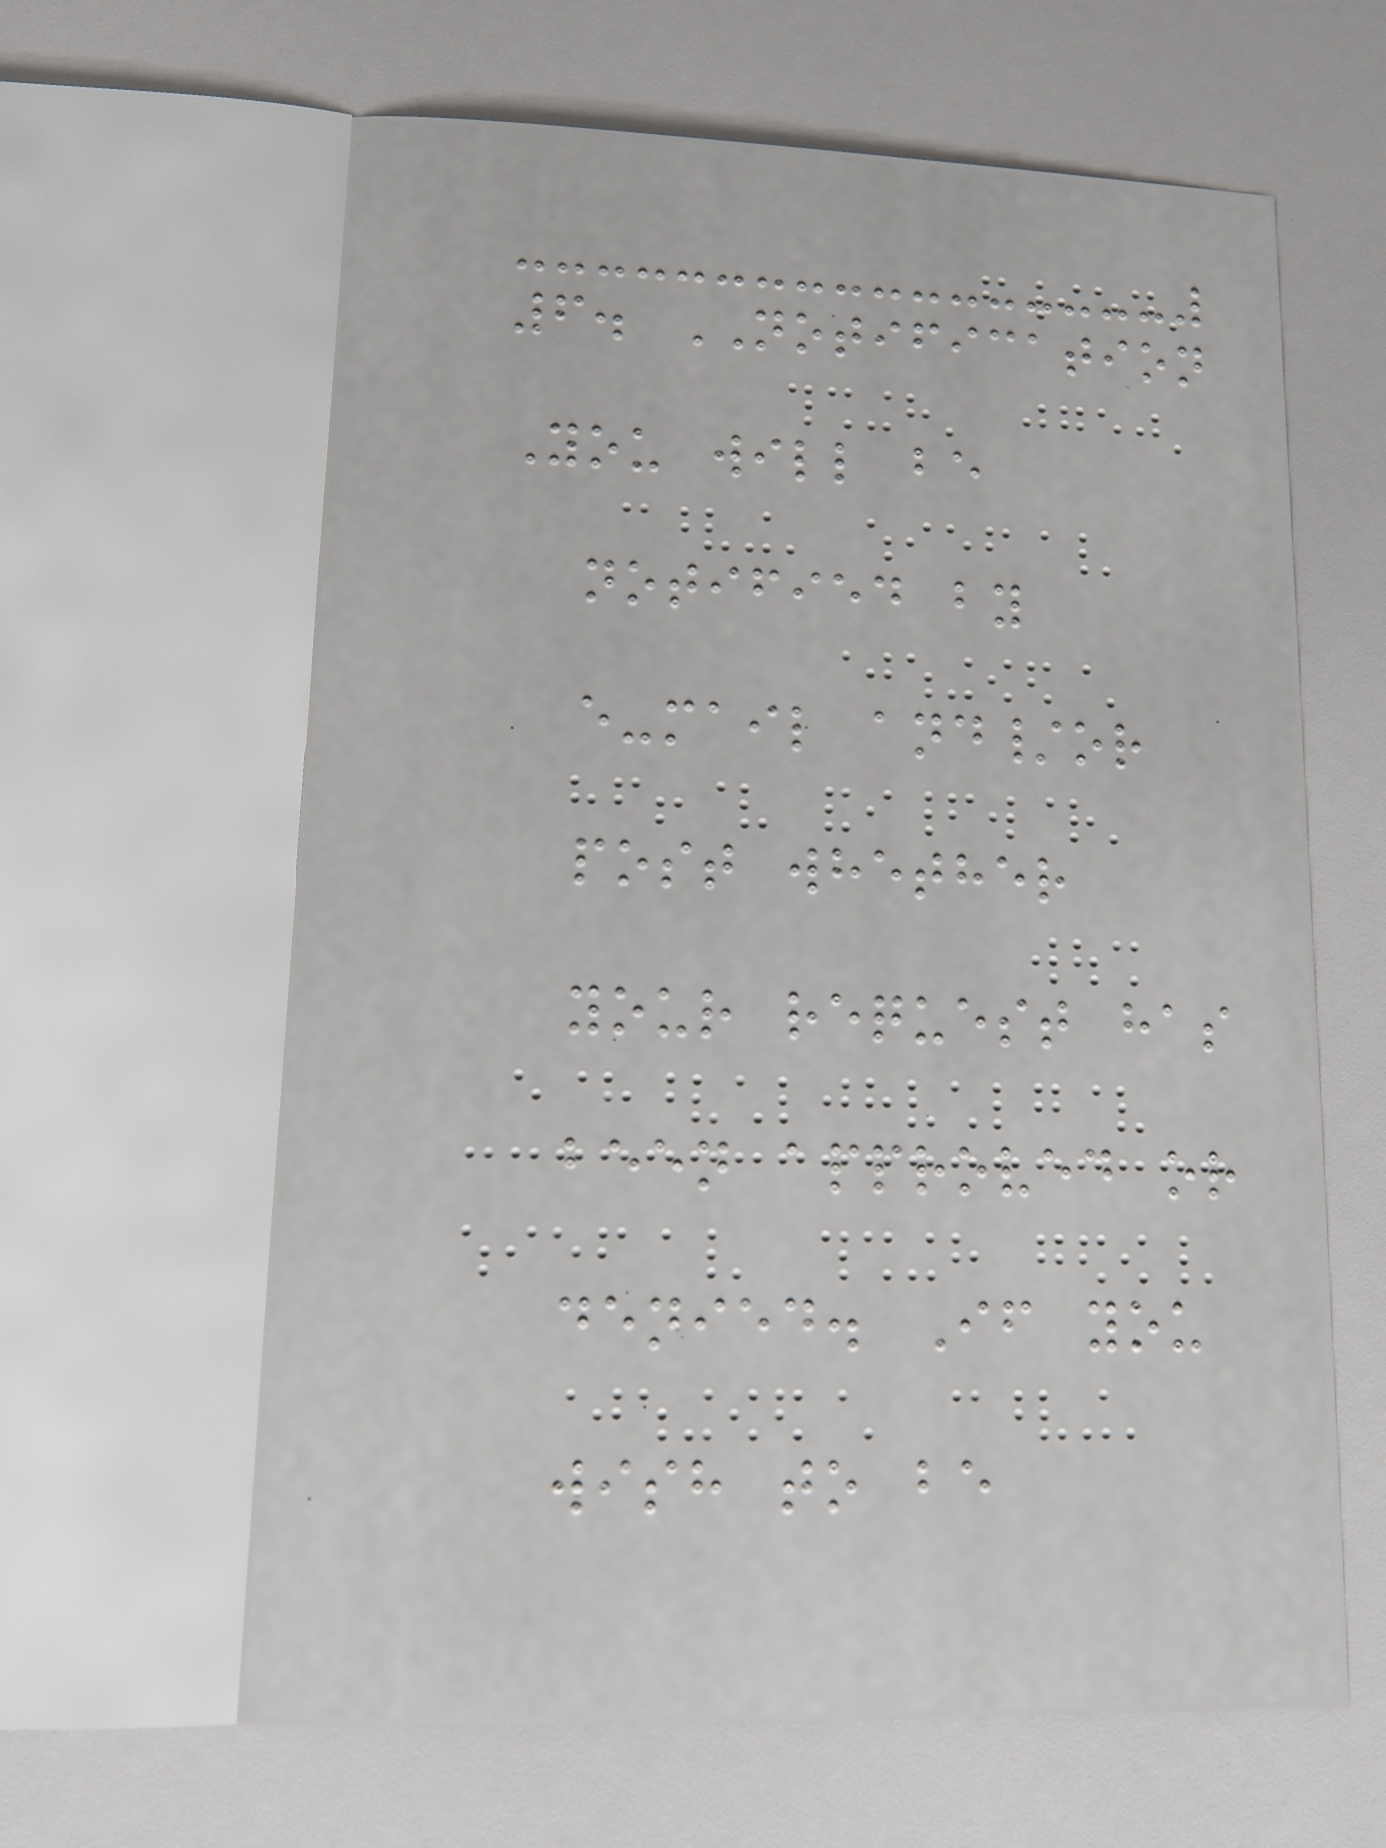6. NOTIFICATION
You will be
notified by
e-mail and/or
post whether
your request has
been approved or
denied. If you
wish to be
